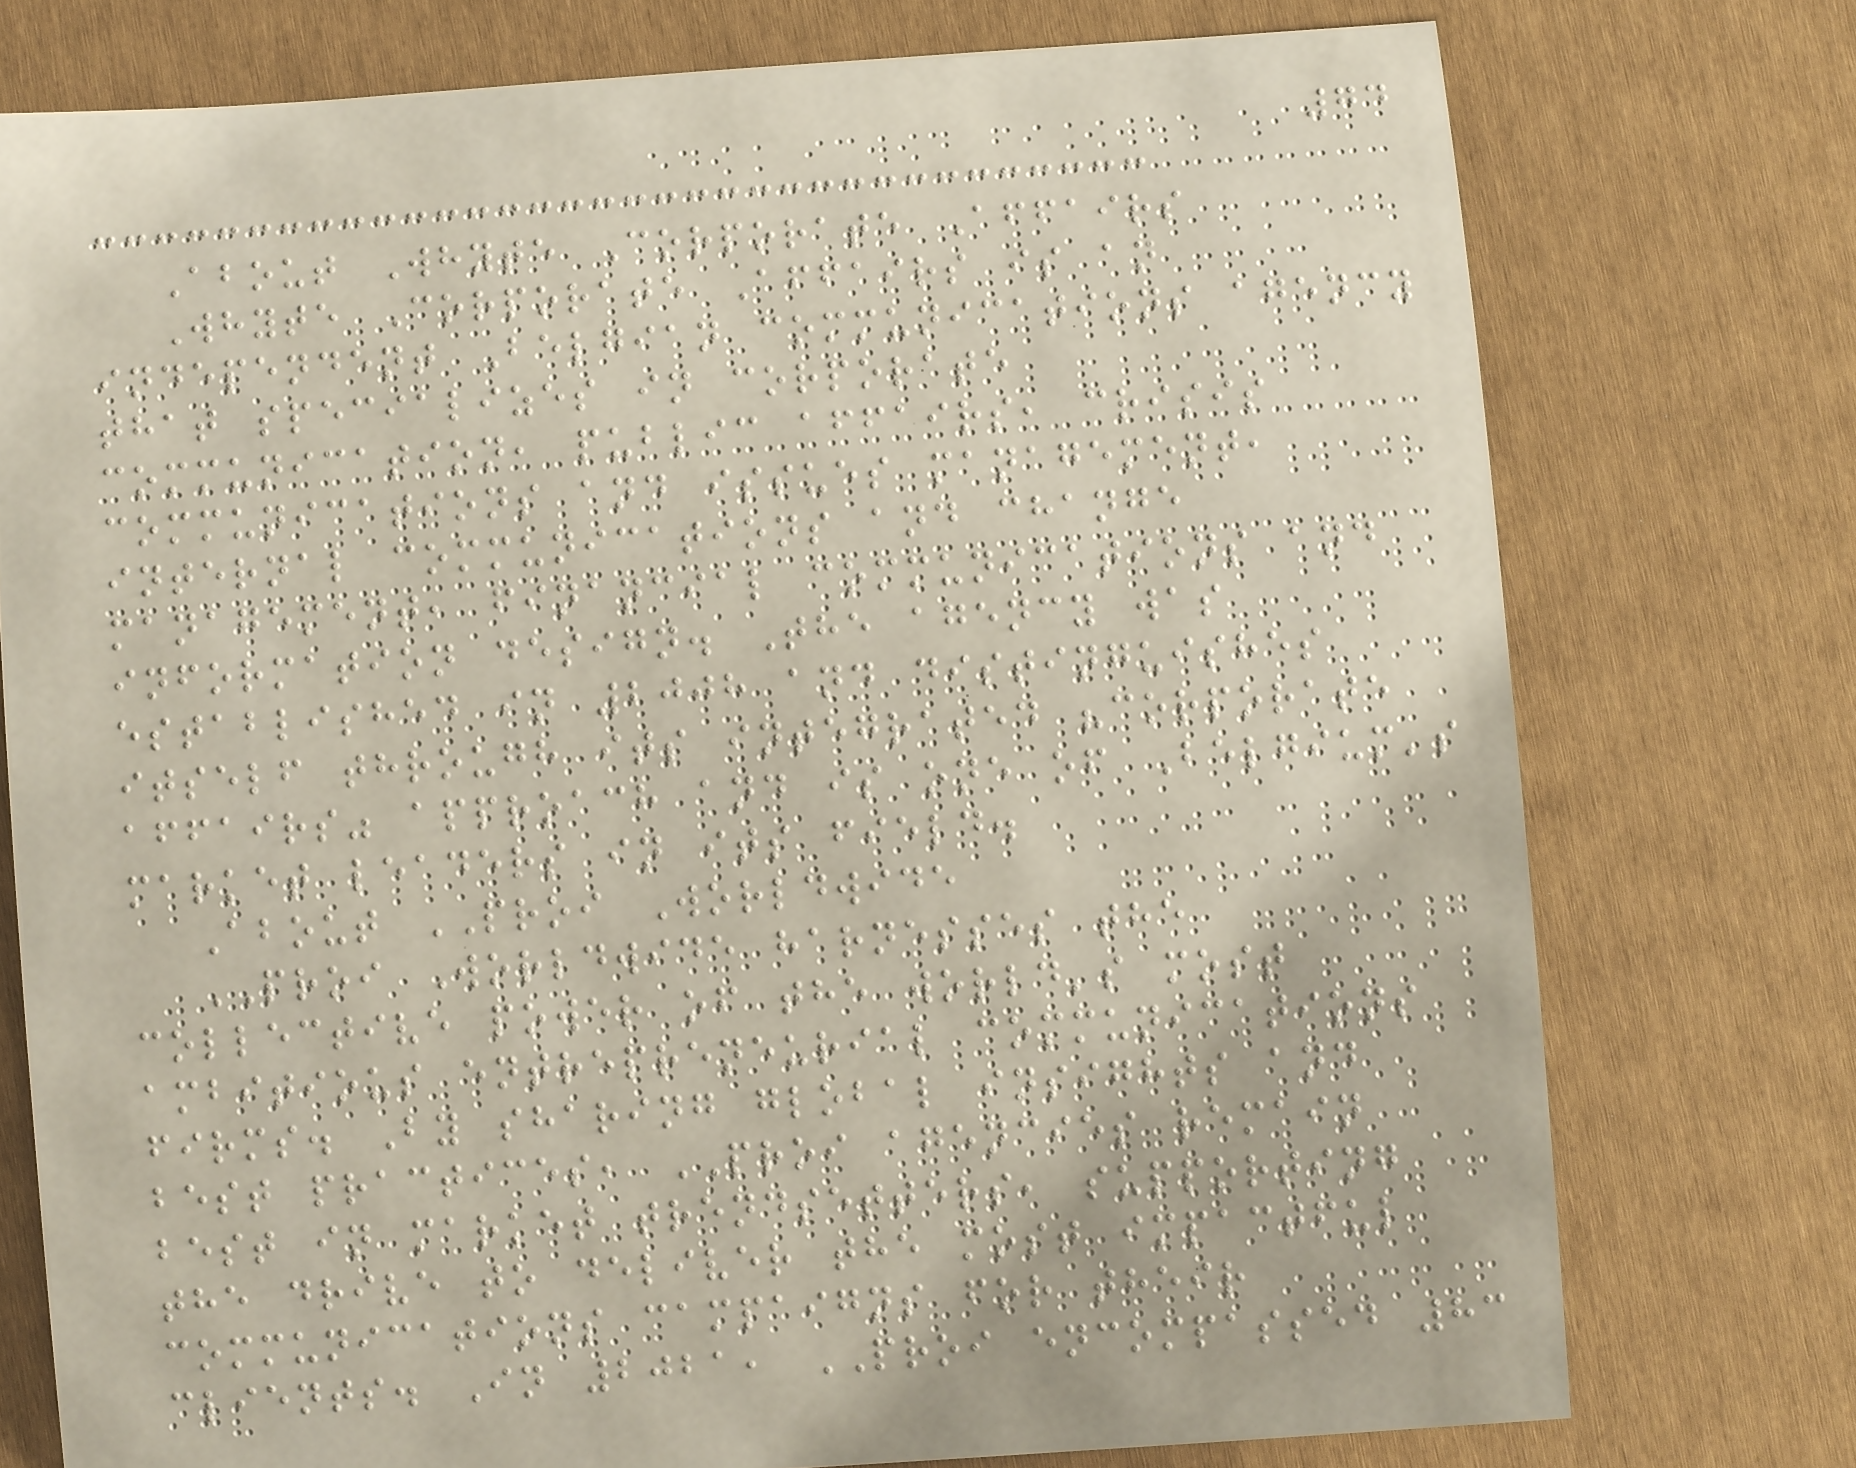74
About Whyte Corporate Affairs
Whyte Corporate Affairs is an
independent Belgian communications agency
that specializes in corporate
communication, public affairs, crisis
communications and issues management,
internal communications and change
management, financial communications and
information design. The agency was
established in 2008 and distinguishes
itself through its integrated "corporate
affairs" approach and is one of Belgium's
market leaders in its field.
About PROI Worldwide
PROI Worldwide harnesses the
collective power of the world's most
ambitious entrepreneurial communications
firms. By sharing global insights and
best practices, PROI agencies remain
best in market trendsetters, supporting
the drive to deliver the most impactful
communications campaigns for their
clients. In 2021, PROI encompassed 83
